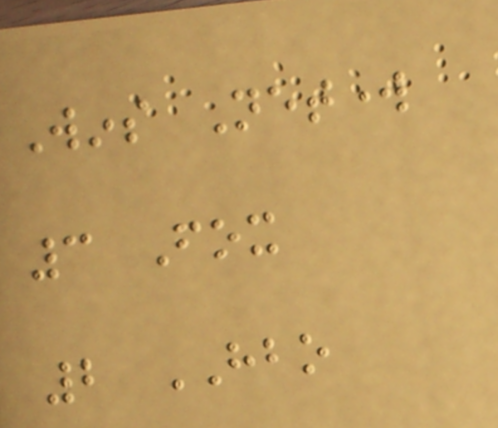Wins Network
3 Fox
2 HBO
